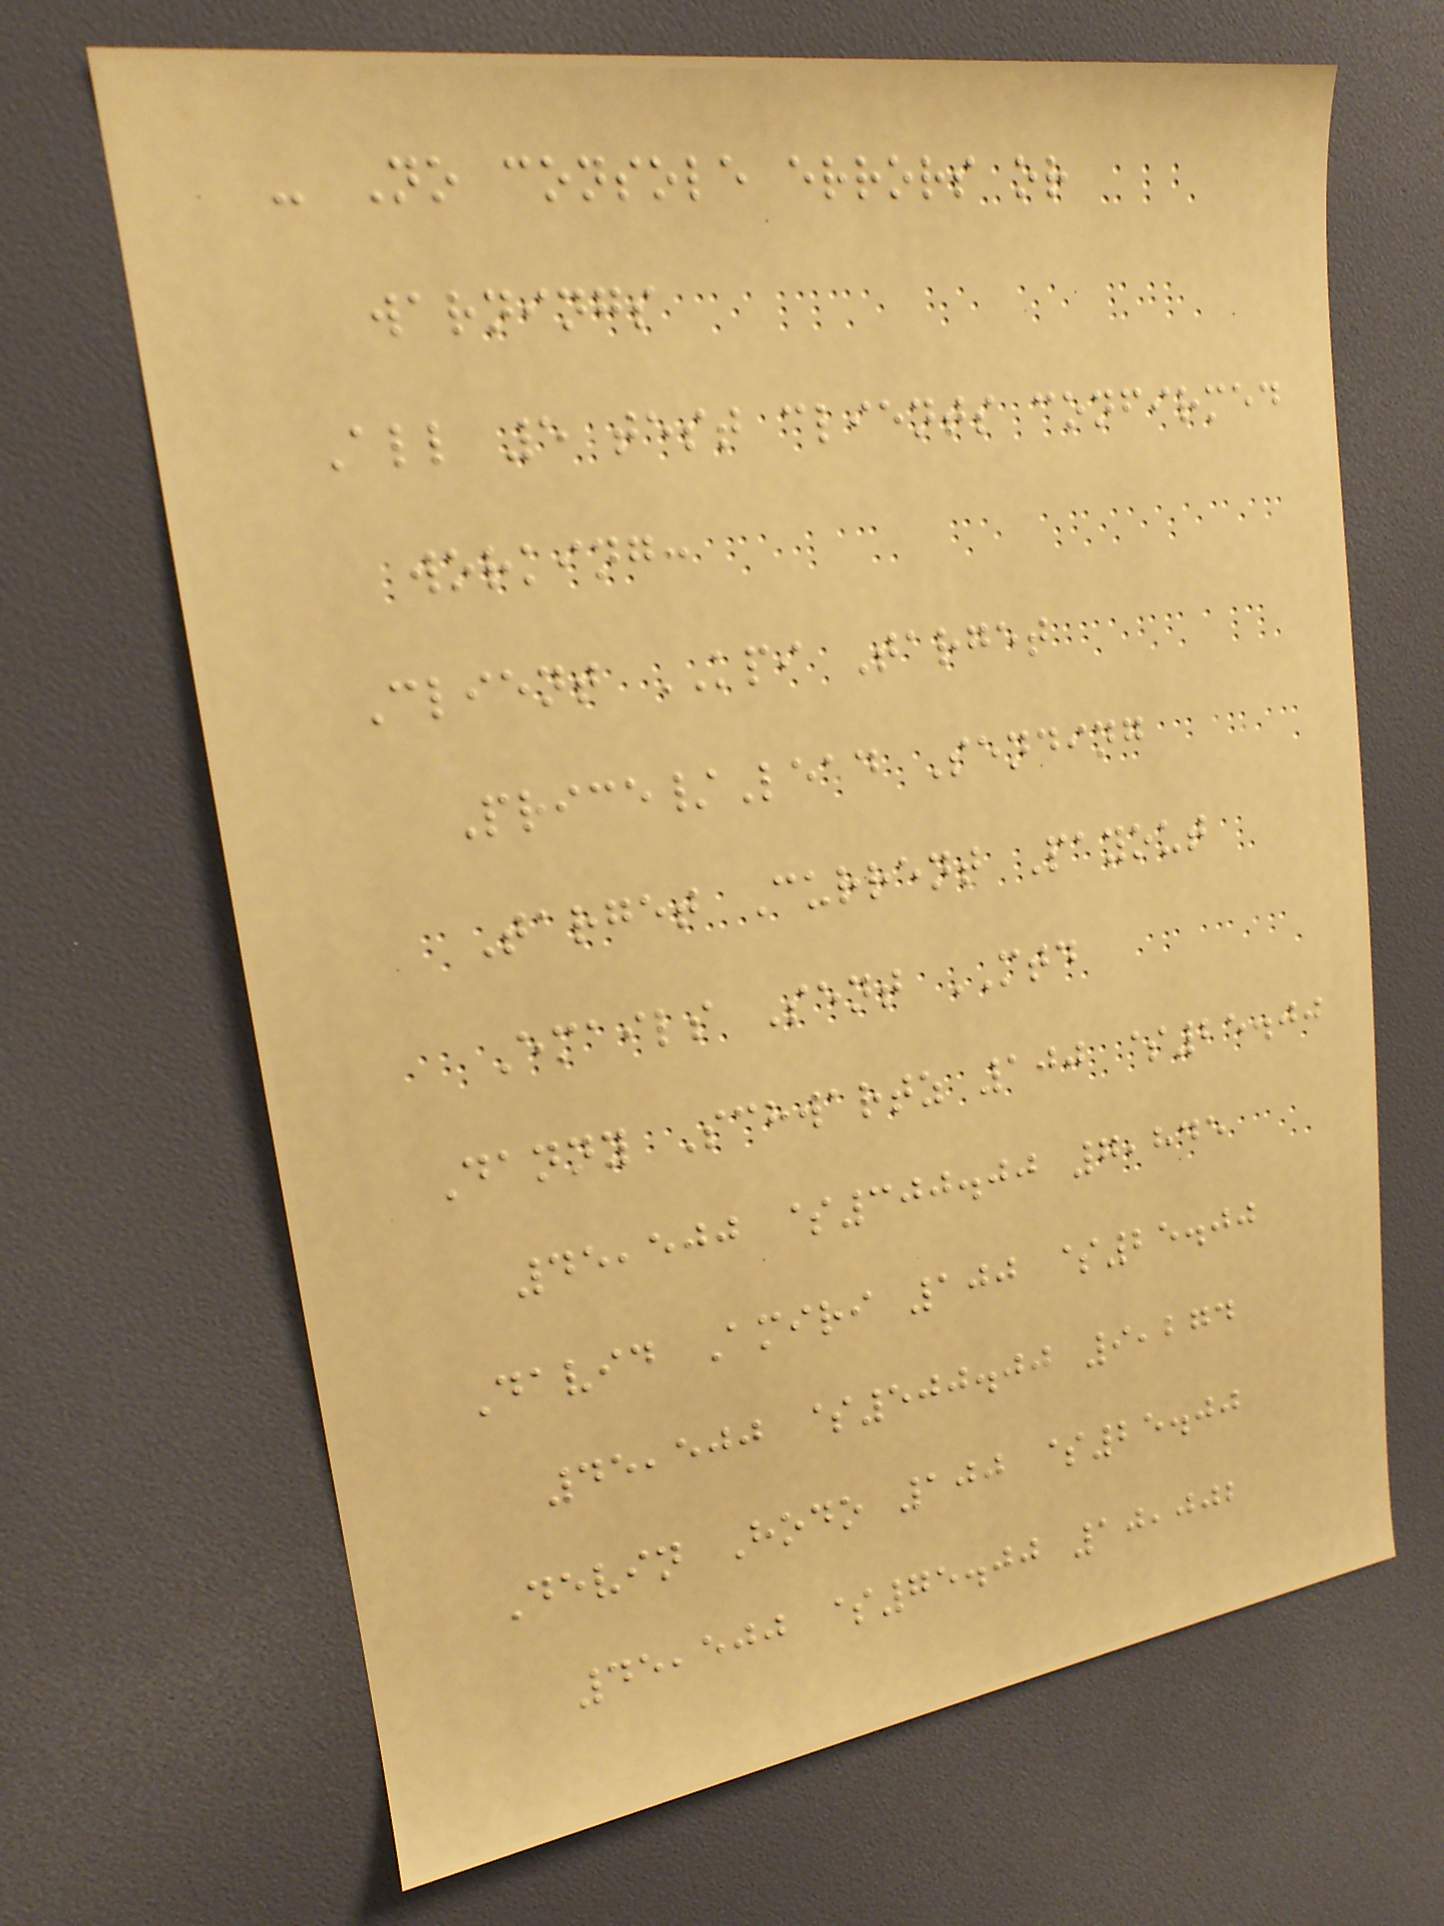- No console errors or
warnings
All 5 test clients confirmed
working:
Client KPI Target
Price/Lead Sending
Target Current Payout
Emails Sent MTD
Danny Schwartz 100 $25.00
45,500 $300.00 7,845
David Amiri 100 $25.00
45,500 $500.00 9,274
Devin Hodo 100 $25.00
45,500 $75.00 10,002
